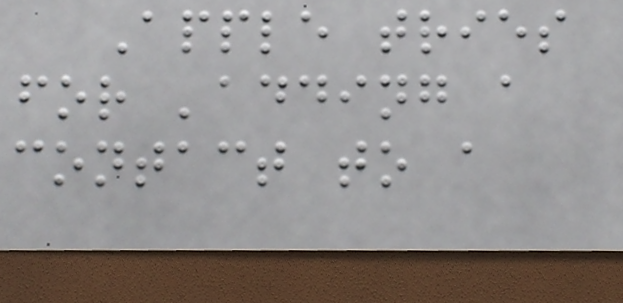Apple tries
for 'adding a
contact to a
